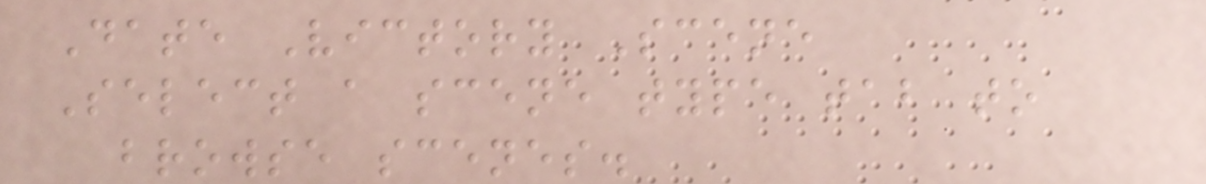Date Victory Scene
Select a scene type tab to
browse scenes.
